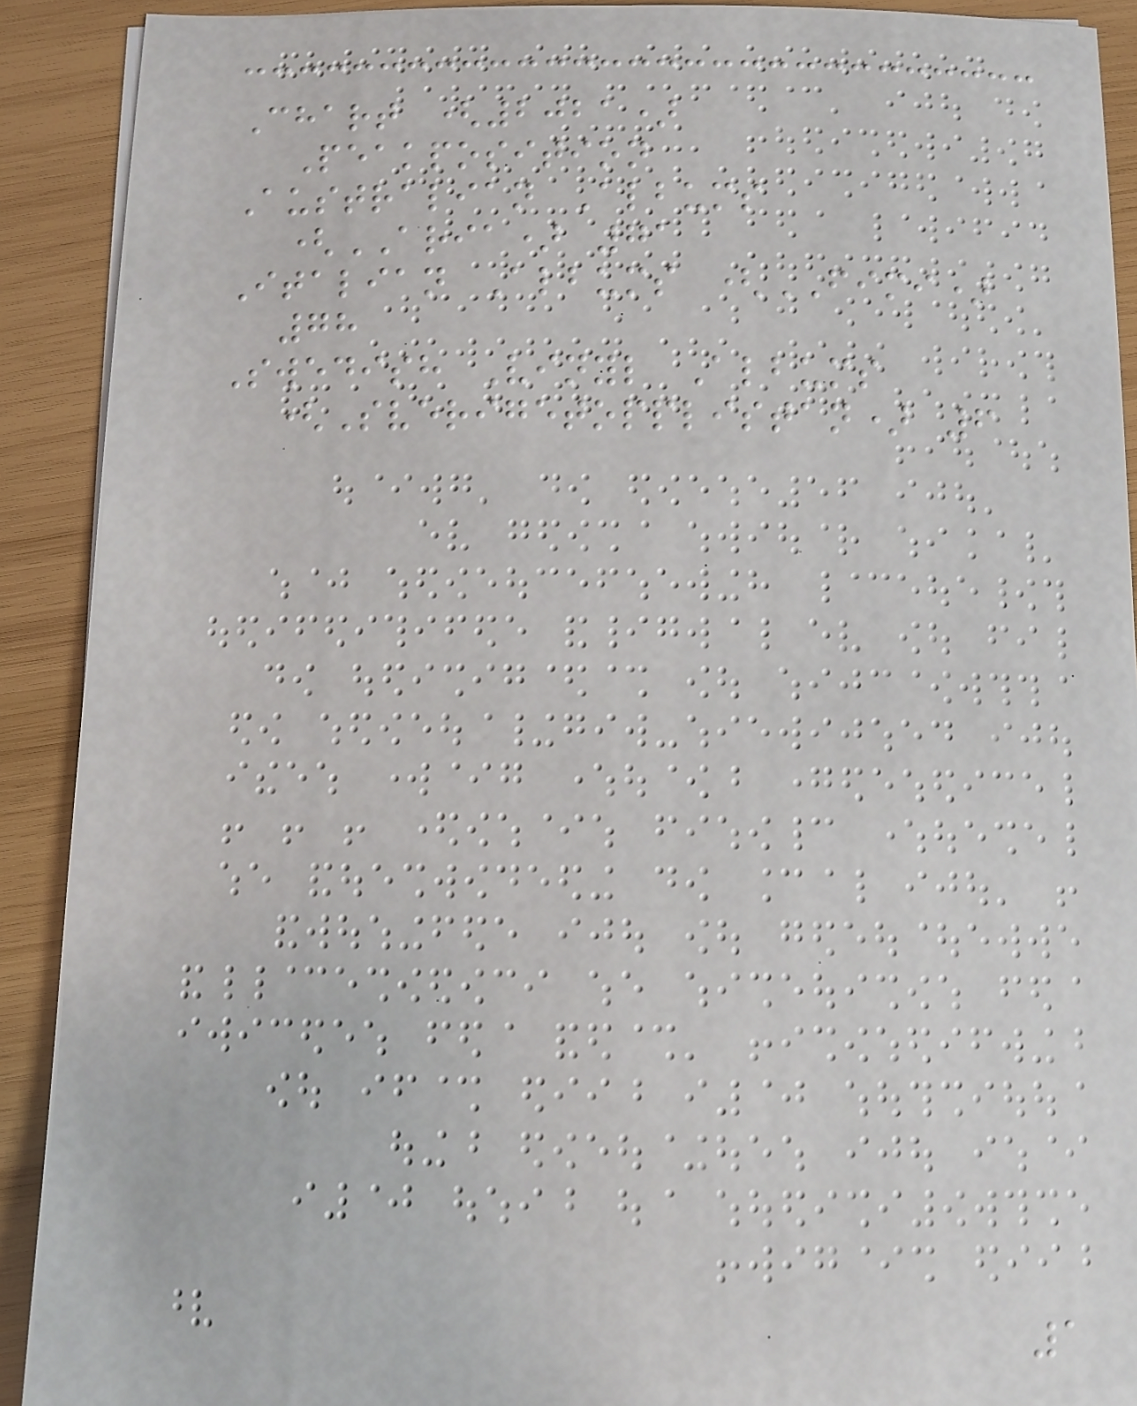Chart (2021)
Peakposition
Australian Albums
(ARIA) 71
Italian Albums (FIMI)
78
Swedish Vinyl Albums
(Sverigetopplistan) 6
1
